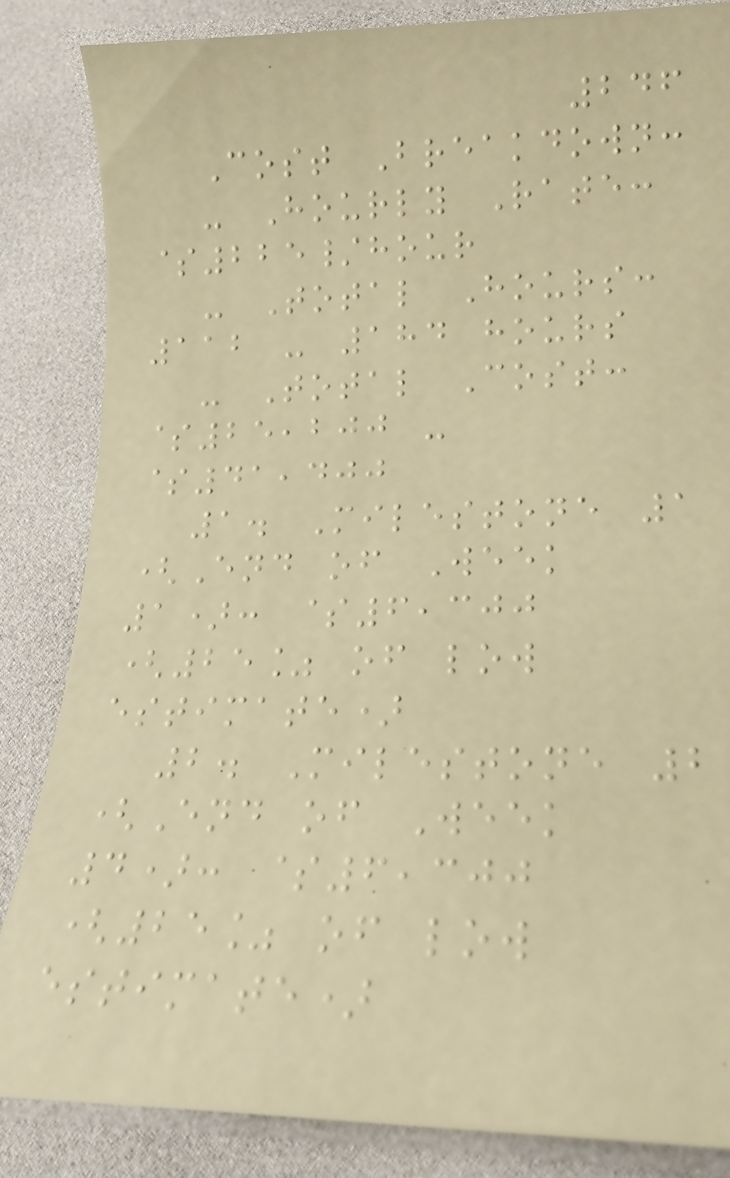246
Cost Breakdown:
- Hourly Rate:
$225/hour
- Total Hours:
112 - 184 hours
- Total Cost:
$25,200 -
$41,400
1. Milestone 1
(End of Week
1): $6,300
(25% of low
estimate)
2. Milestone 2
(End of Week
4): $6,300
(25% of low
estimate)
